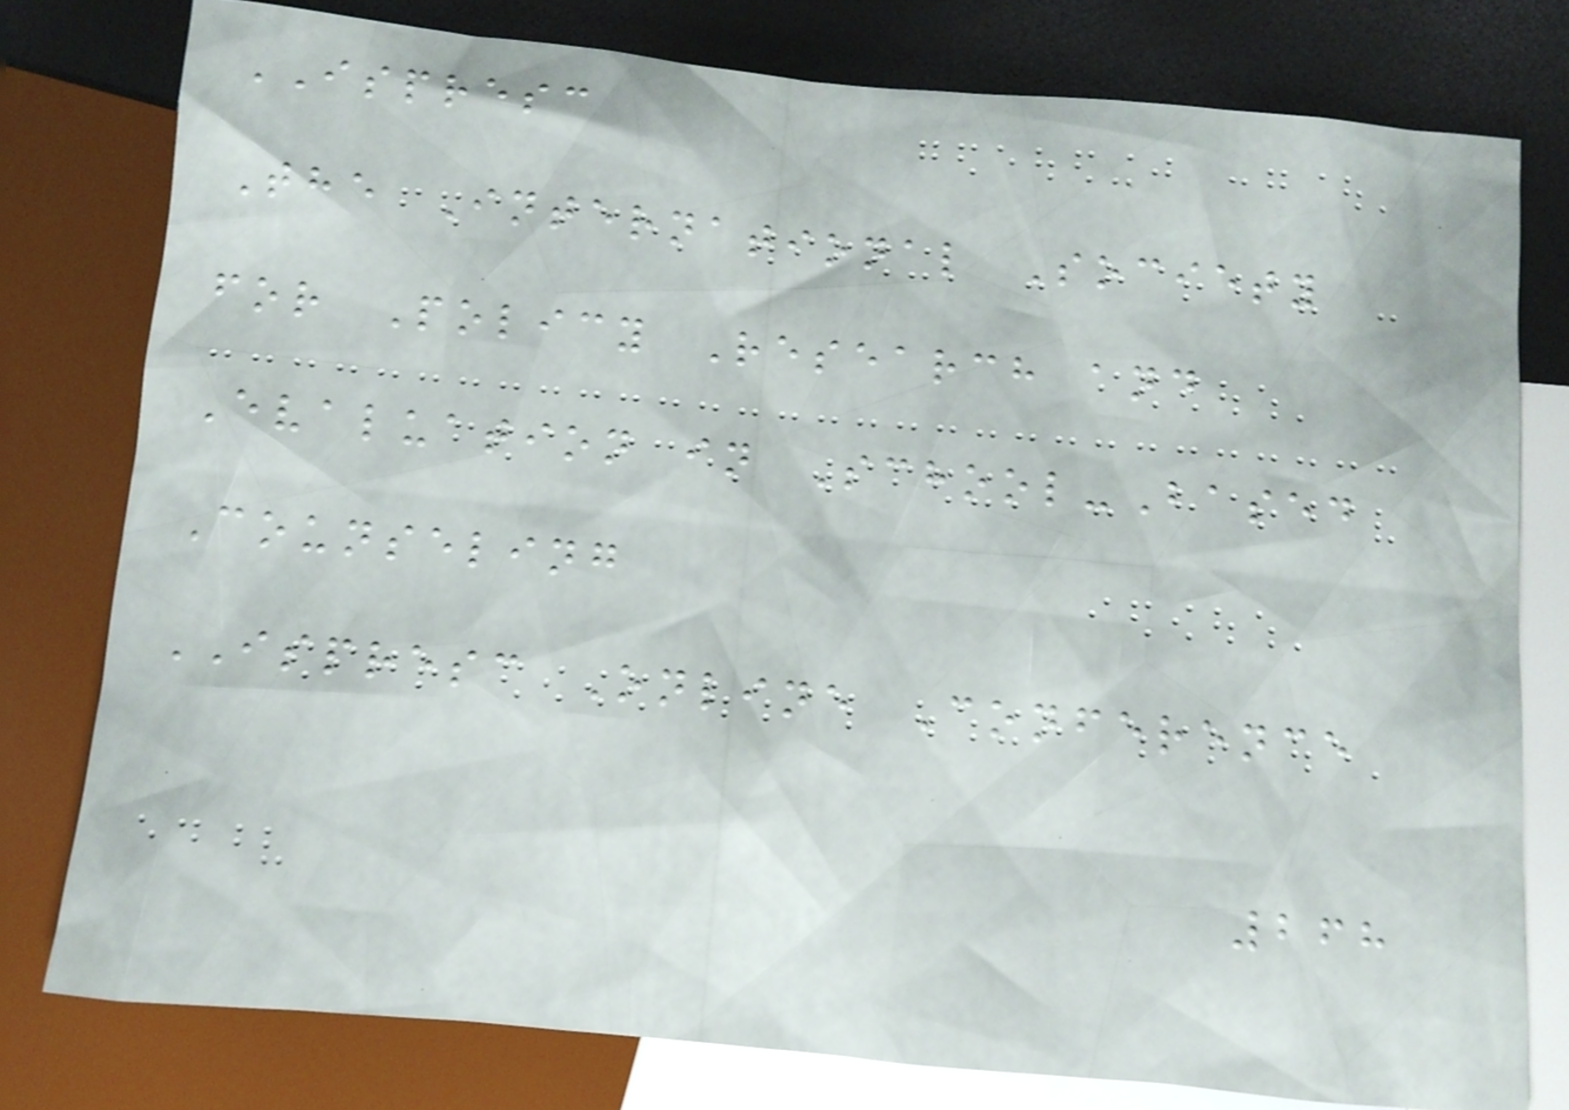ISPRESC
The International Society
for Policy Research and
Evaluation in School-Based
Counseling
ISPRESC Online Conference
268
